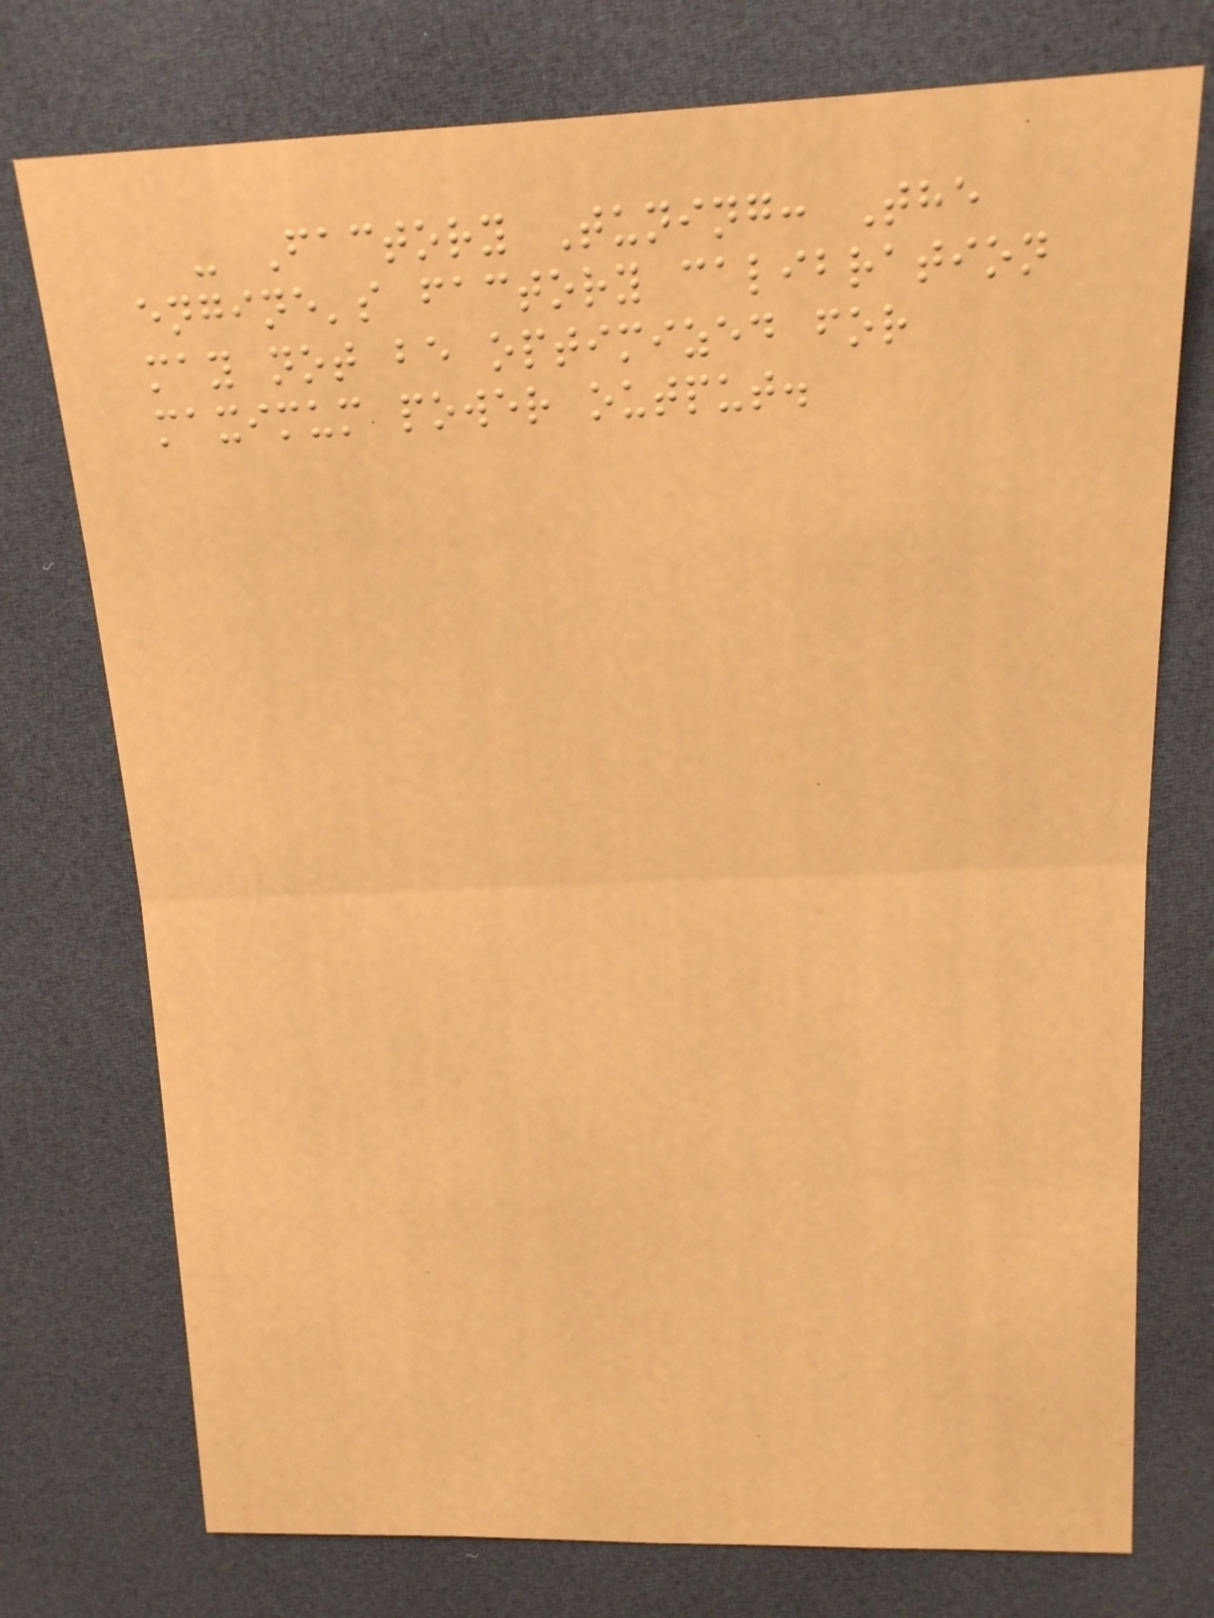- Factory Tuning: The
engine's factory calibration
may not be optimized for
maximum power output.
